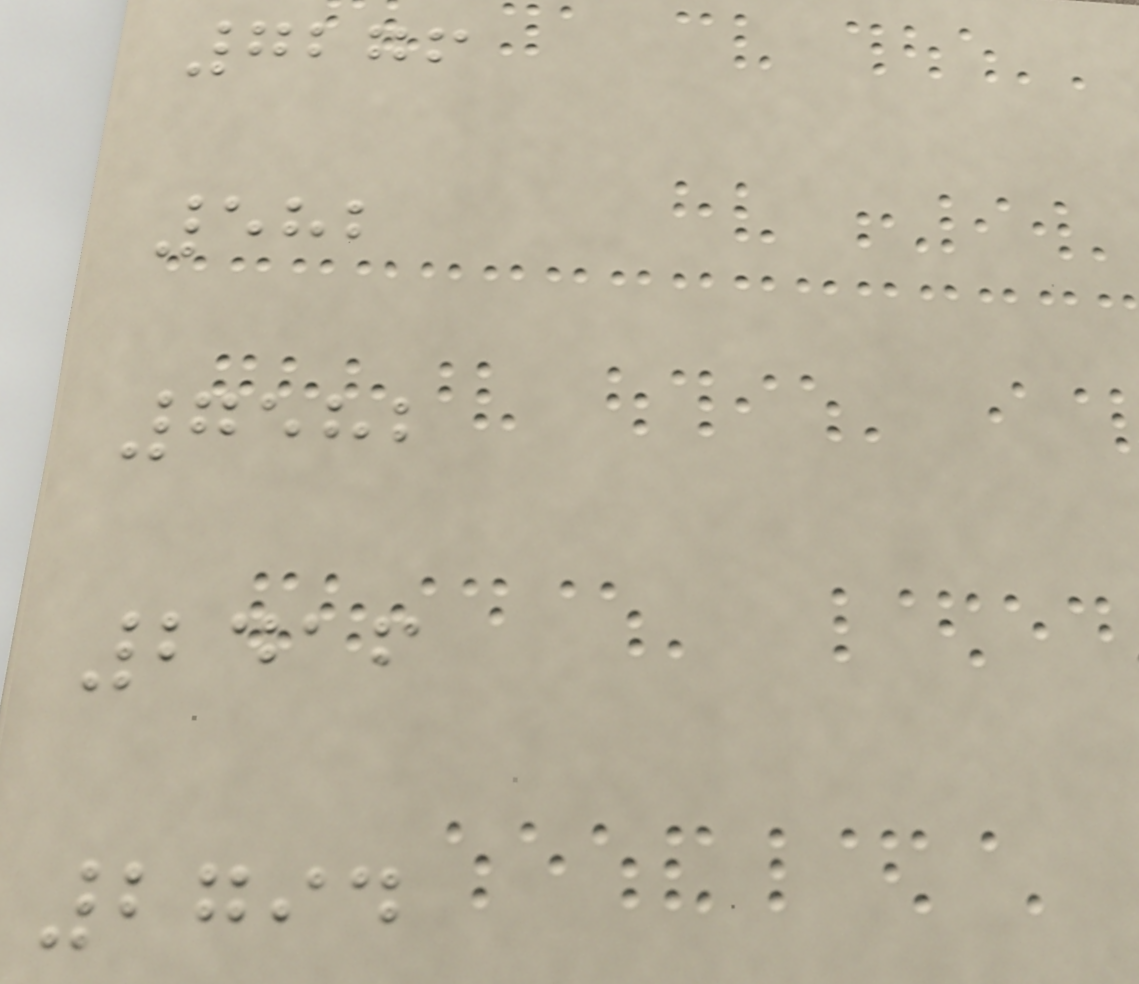7276
582
7582
2416
2794
